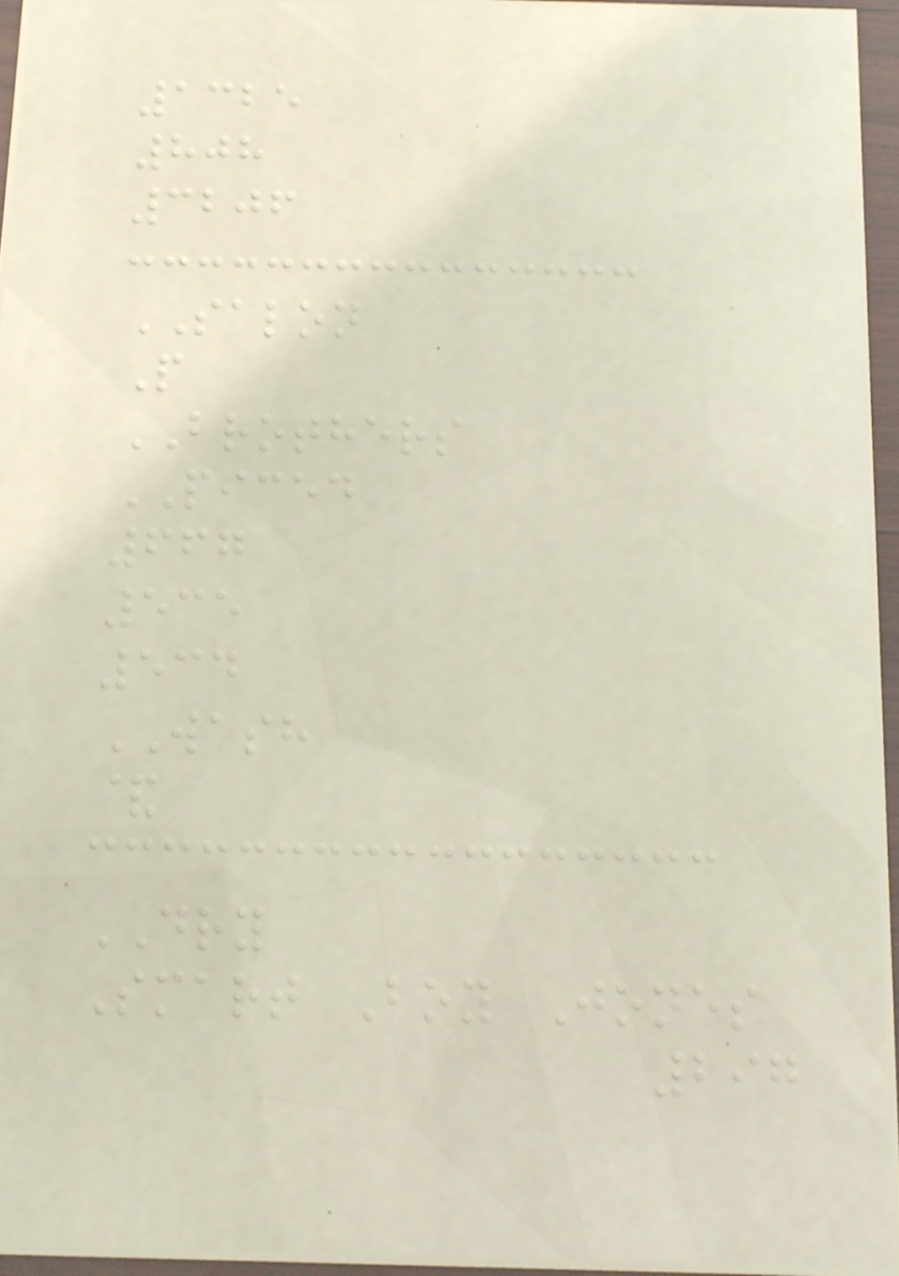1325
808
3206
SALON
P
BROTHERS
PICED
667
535
534
WASH
&
DRY
Smart Boy Jones
297
